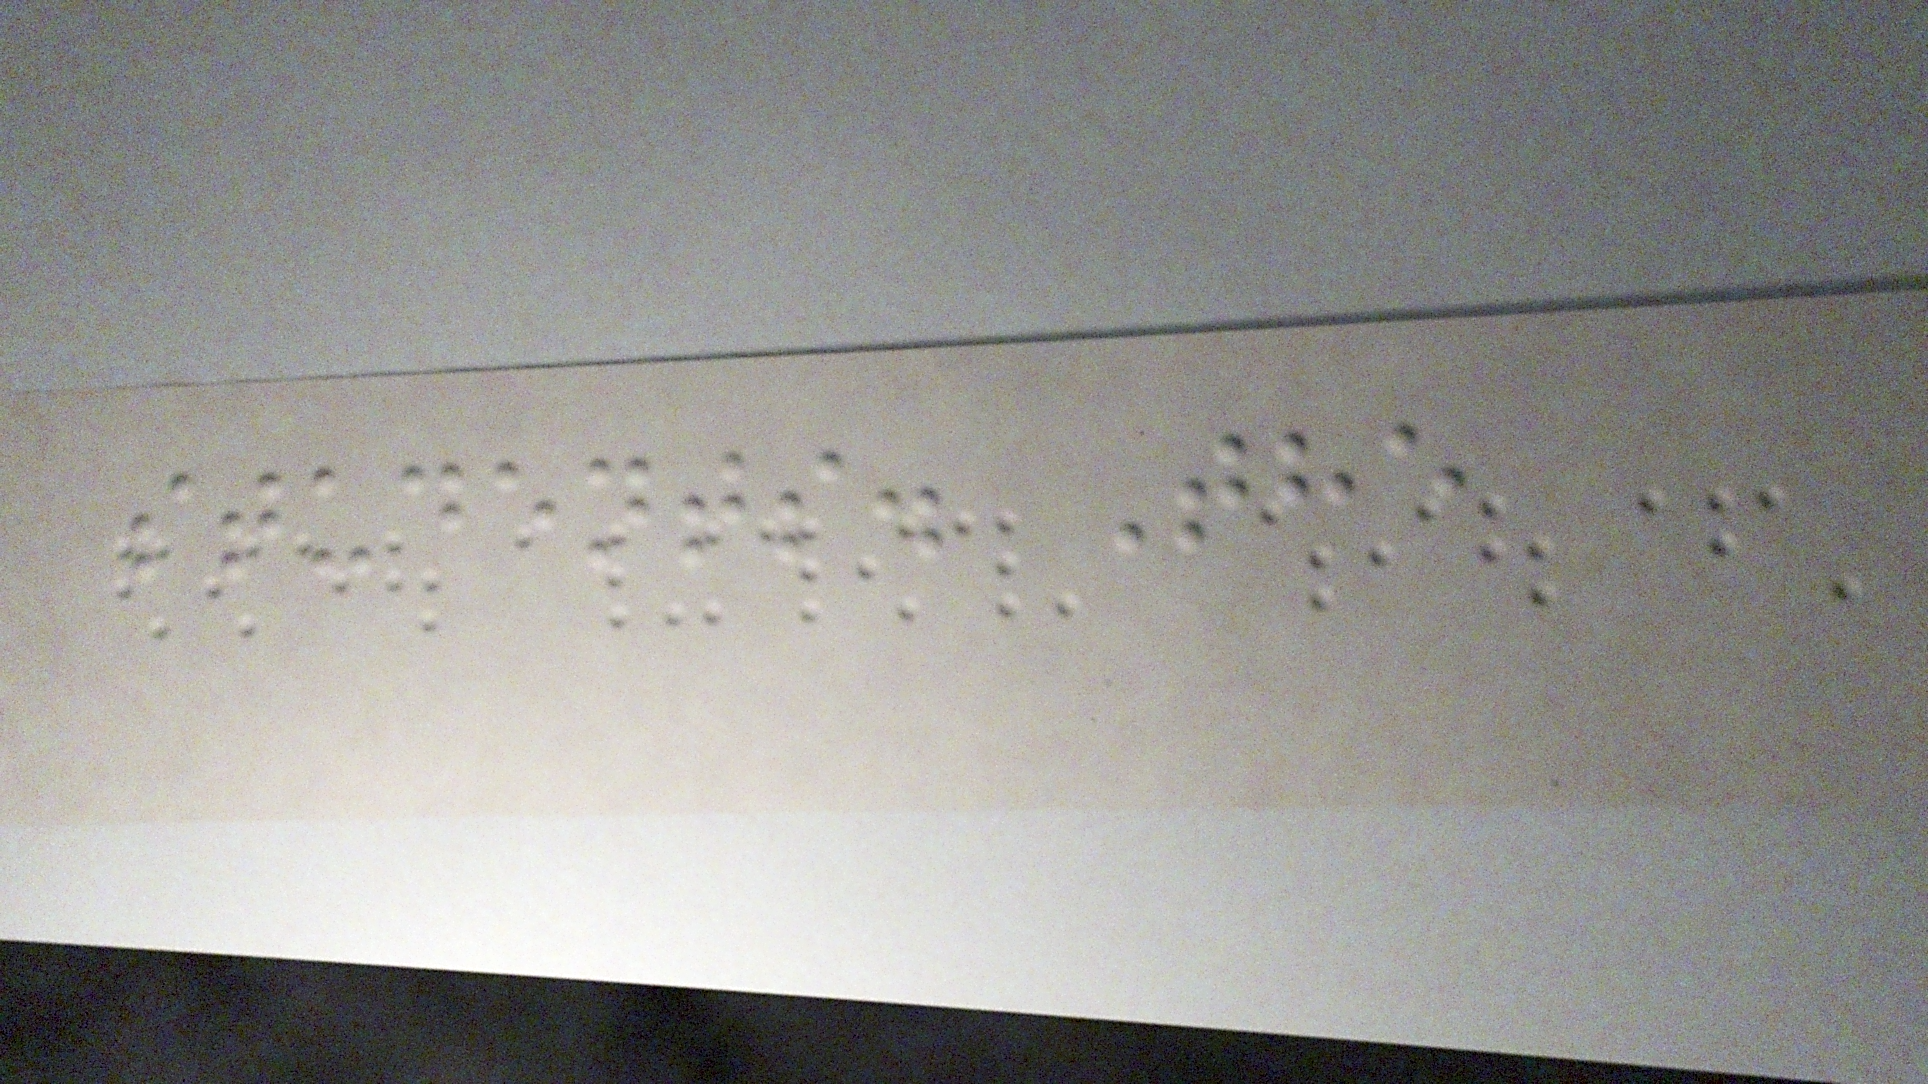students. The
